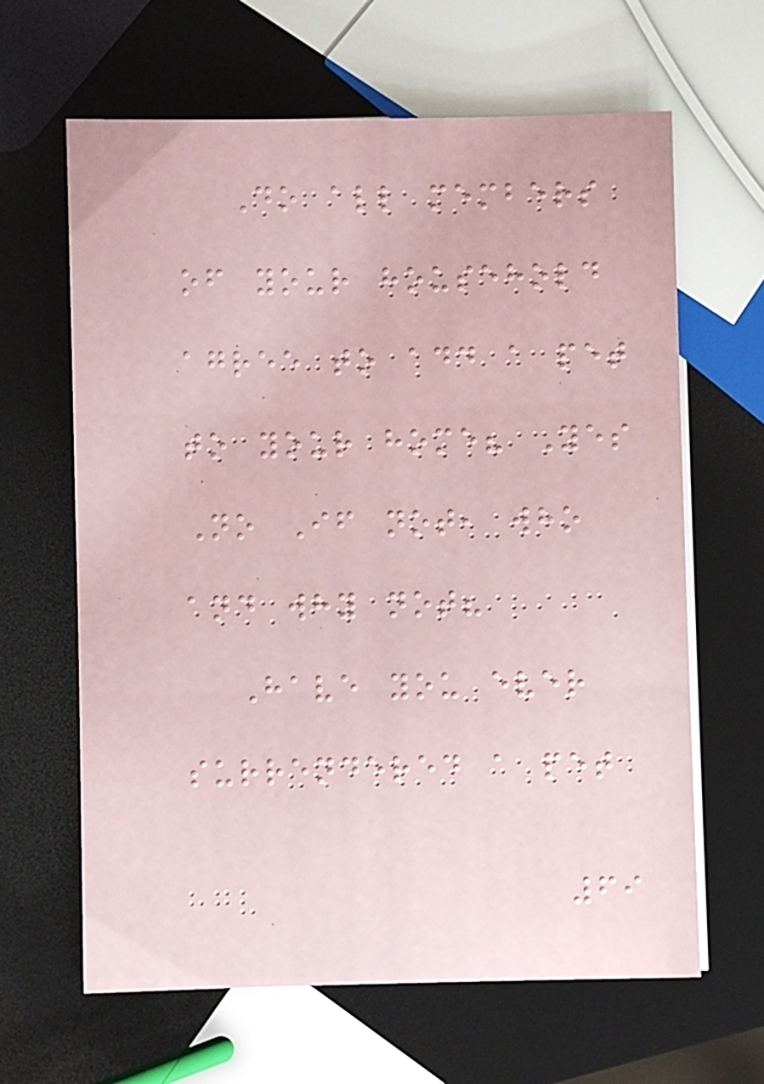Do all members
of your household
agree to add a pet
to your home? Yes
No If not, who
and why not?
Have you ever
surrendered a pet
69
